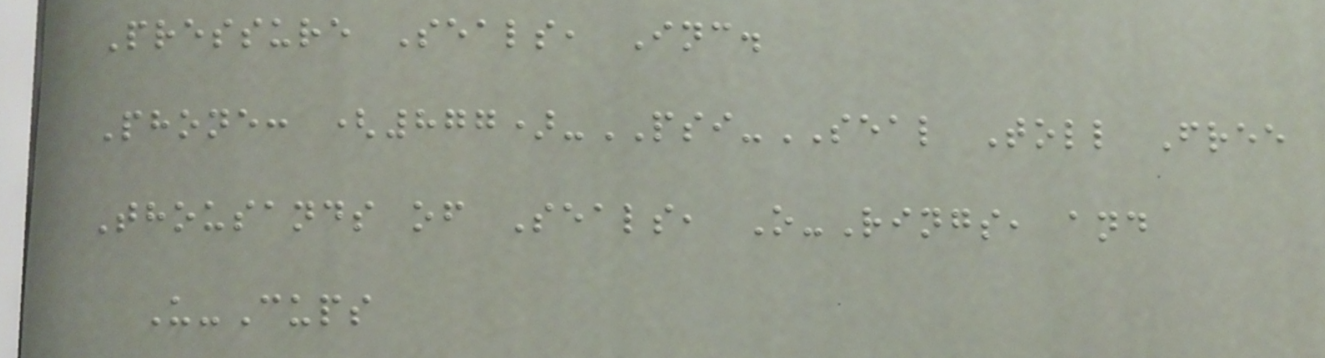Pressure Seals, Inc.
Phone: (877)-PSI-SEAL Toll Free
Thousands of Seals, O-Rings, and
U-Cups
